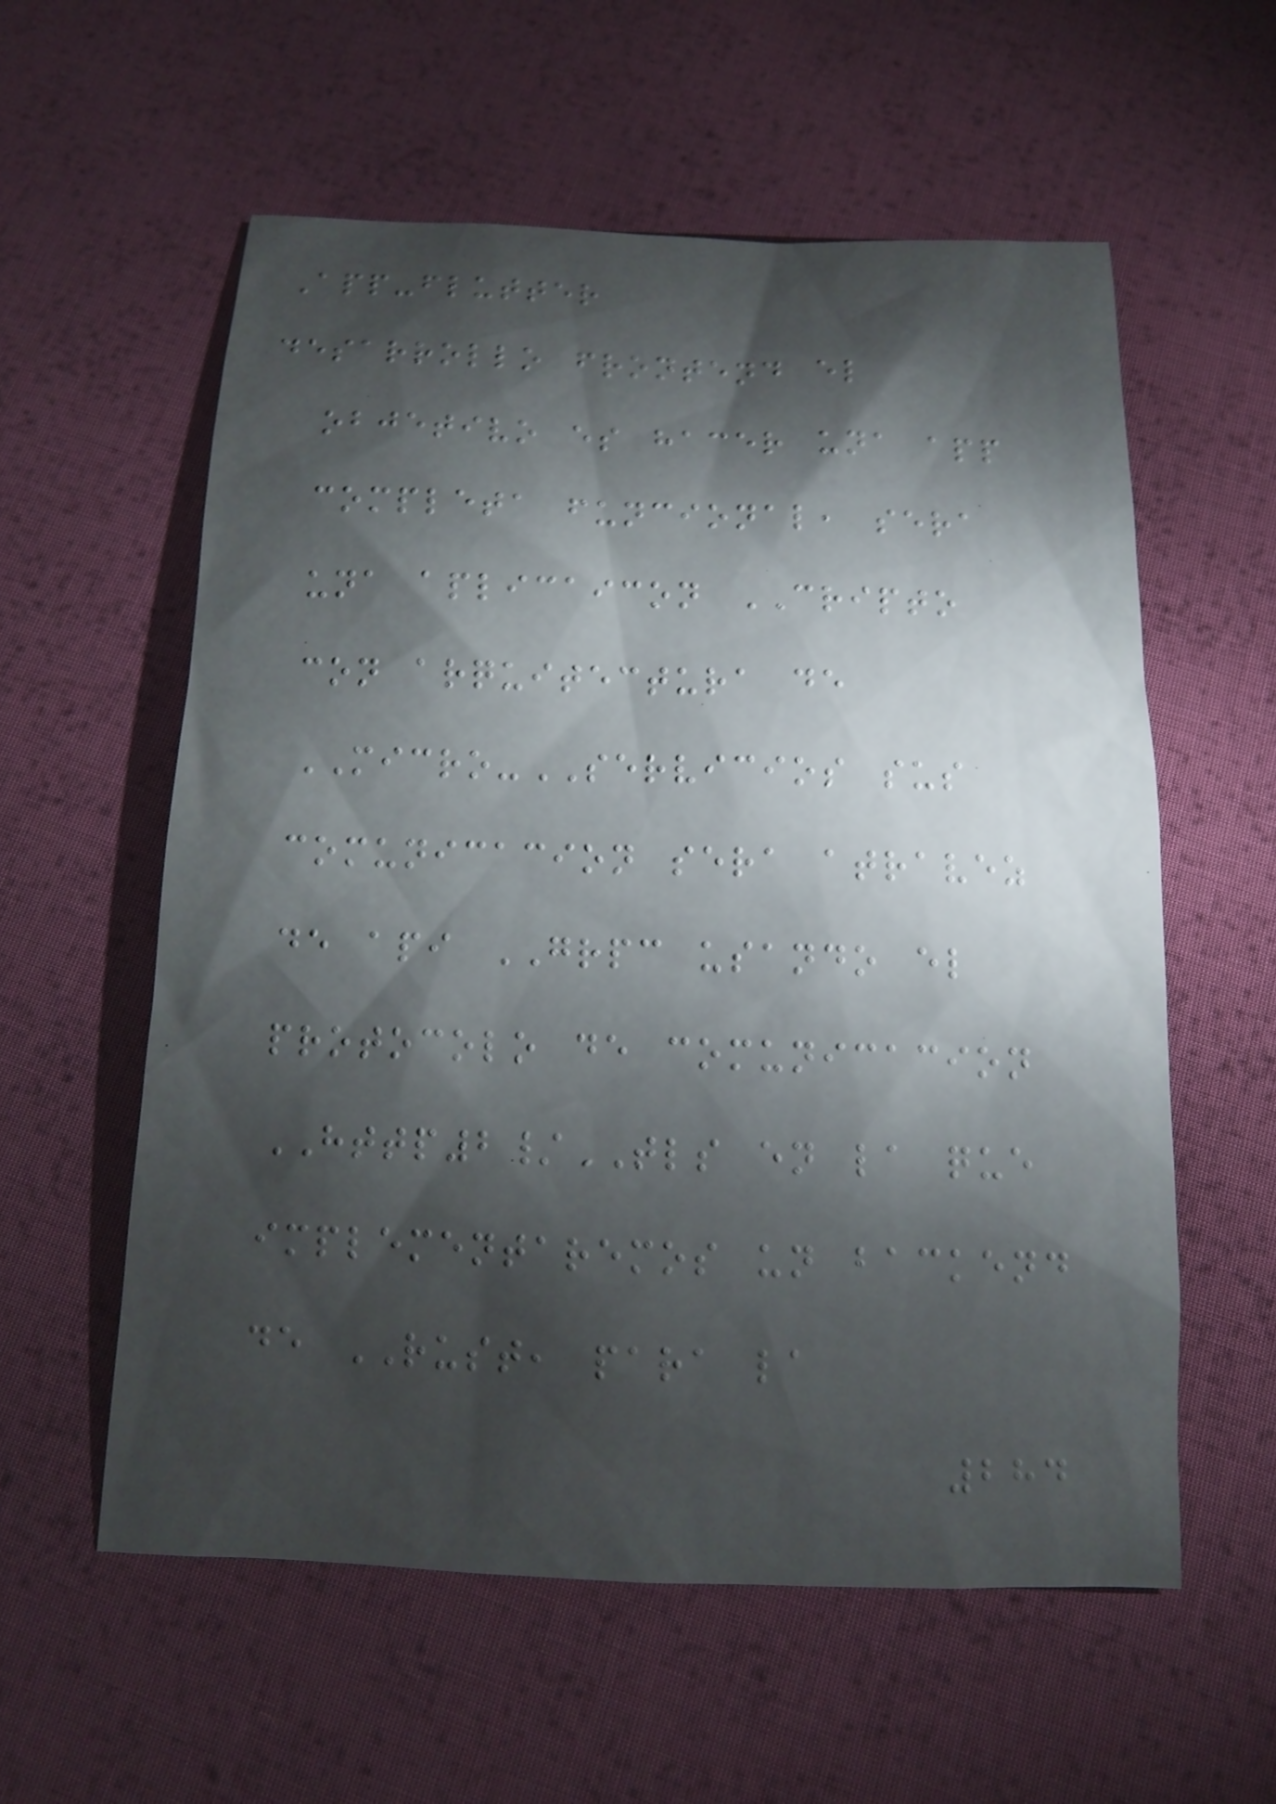App-flutter
desarrollo frontend el
objetivo es hacer una app
completa funcional, sera
una aplicaicon CRIPTO
con arquitectura de
MICRO-SERVICIOS sus
comunicacion sera atravez
de api GRPC usando el
protocolo de comunicacion
HTTP2/TLS en la que
implementaremos un backend
de RUST, para la
284
